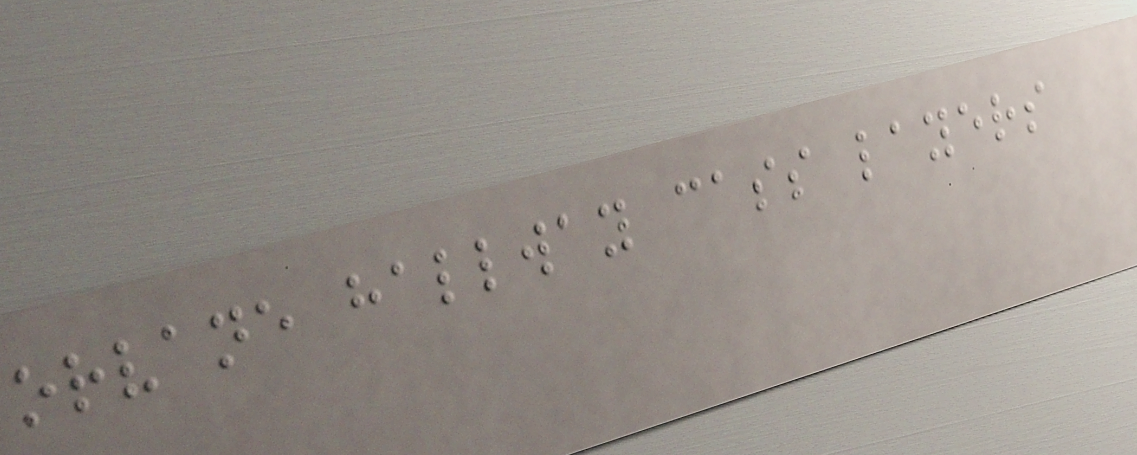orvane hallway cass layers
